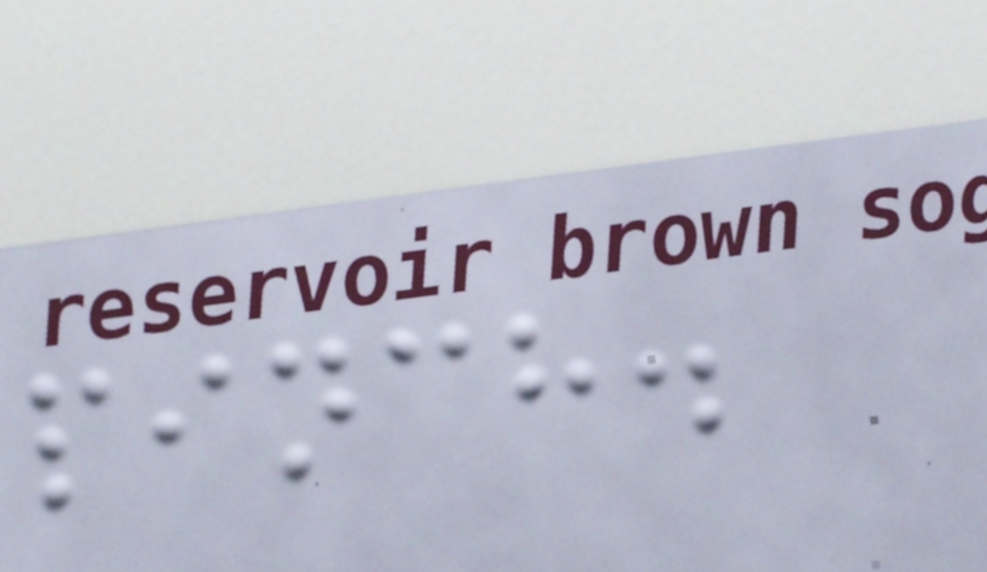pinch.
